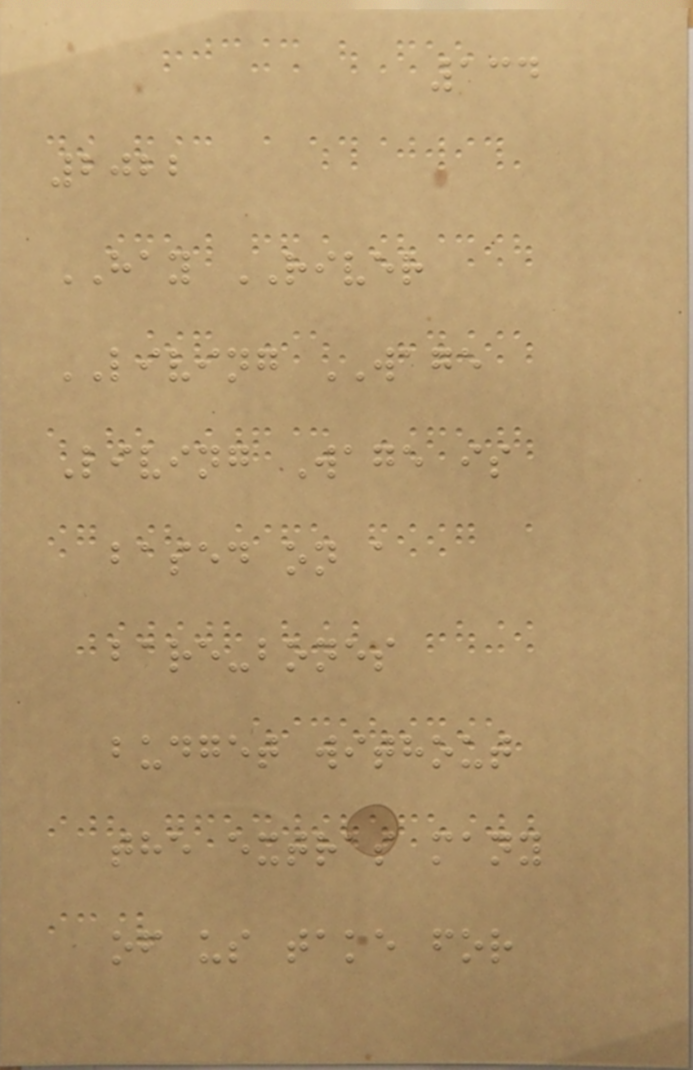134
2022
HAY RIVER
LIVING WAGE
Living Wage is
based on a
bare-bones
budget without
the extras many
of us take for
